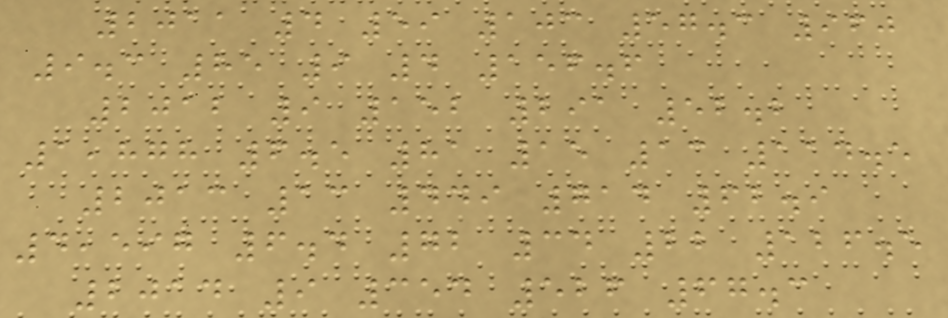2011 4 59 103 57.3 960
9.3 85 9 4 156.6
2012 9 152 291 52.2
1,878 6.5 81 15 13 114.5
2013 13 449 714 62.9
4,597 6.4 72 34 22 126.5
2014 9 354 526 67.3
